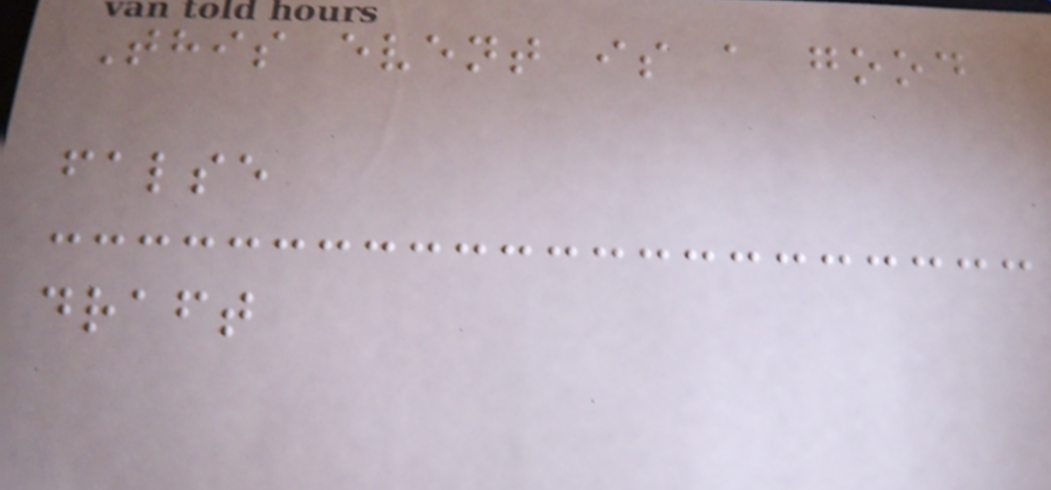This event is a good
false
draft
